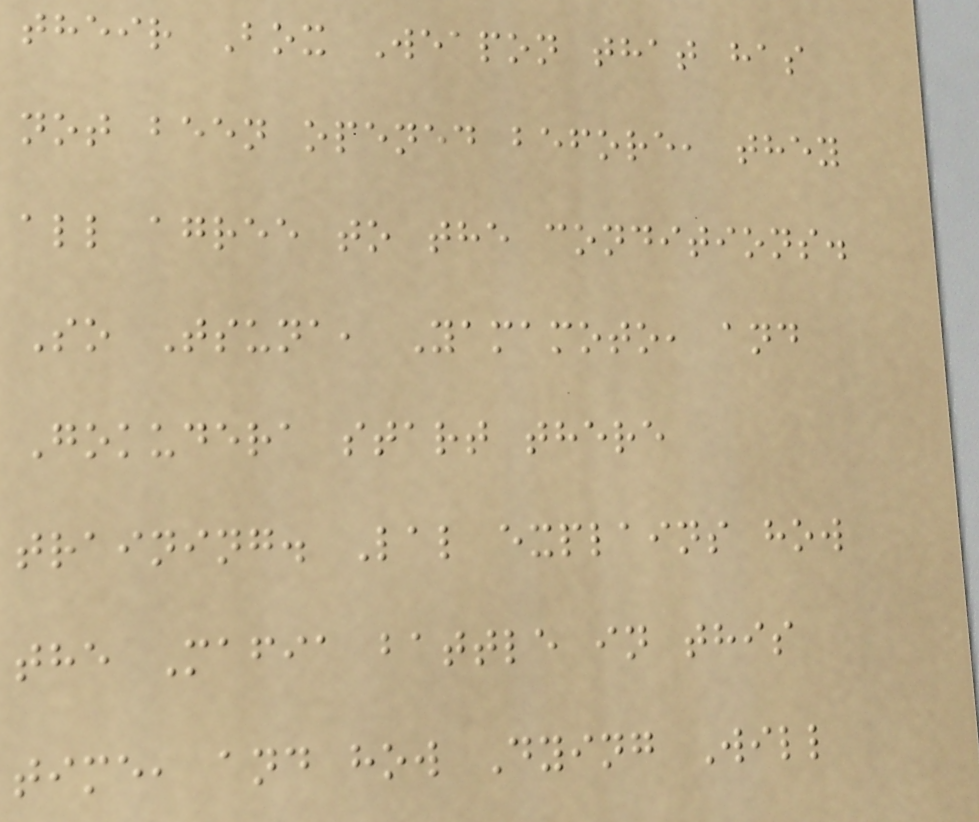their Box Weapon that has
not been opened before, they
all agree to the conditions.
So Tsuna, Yamamoto, and
Gokudera start there
training. Lal explains how
the Mafia battle in this
time, and how Dying Will
